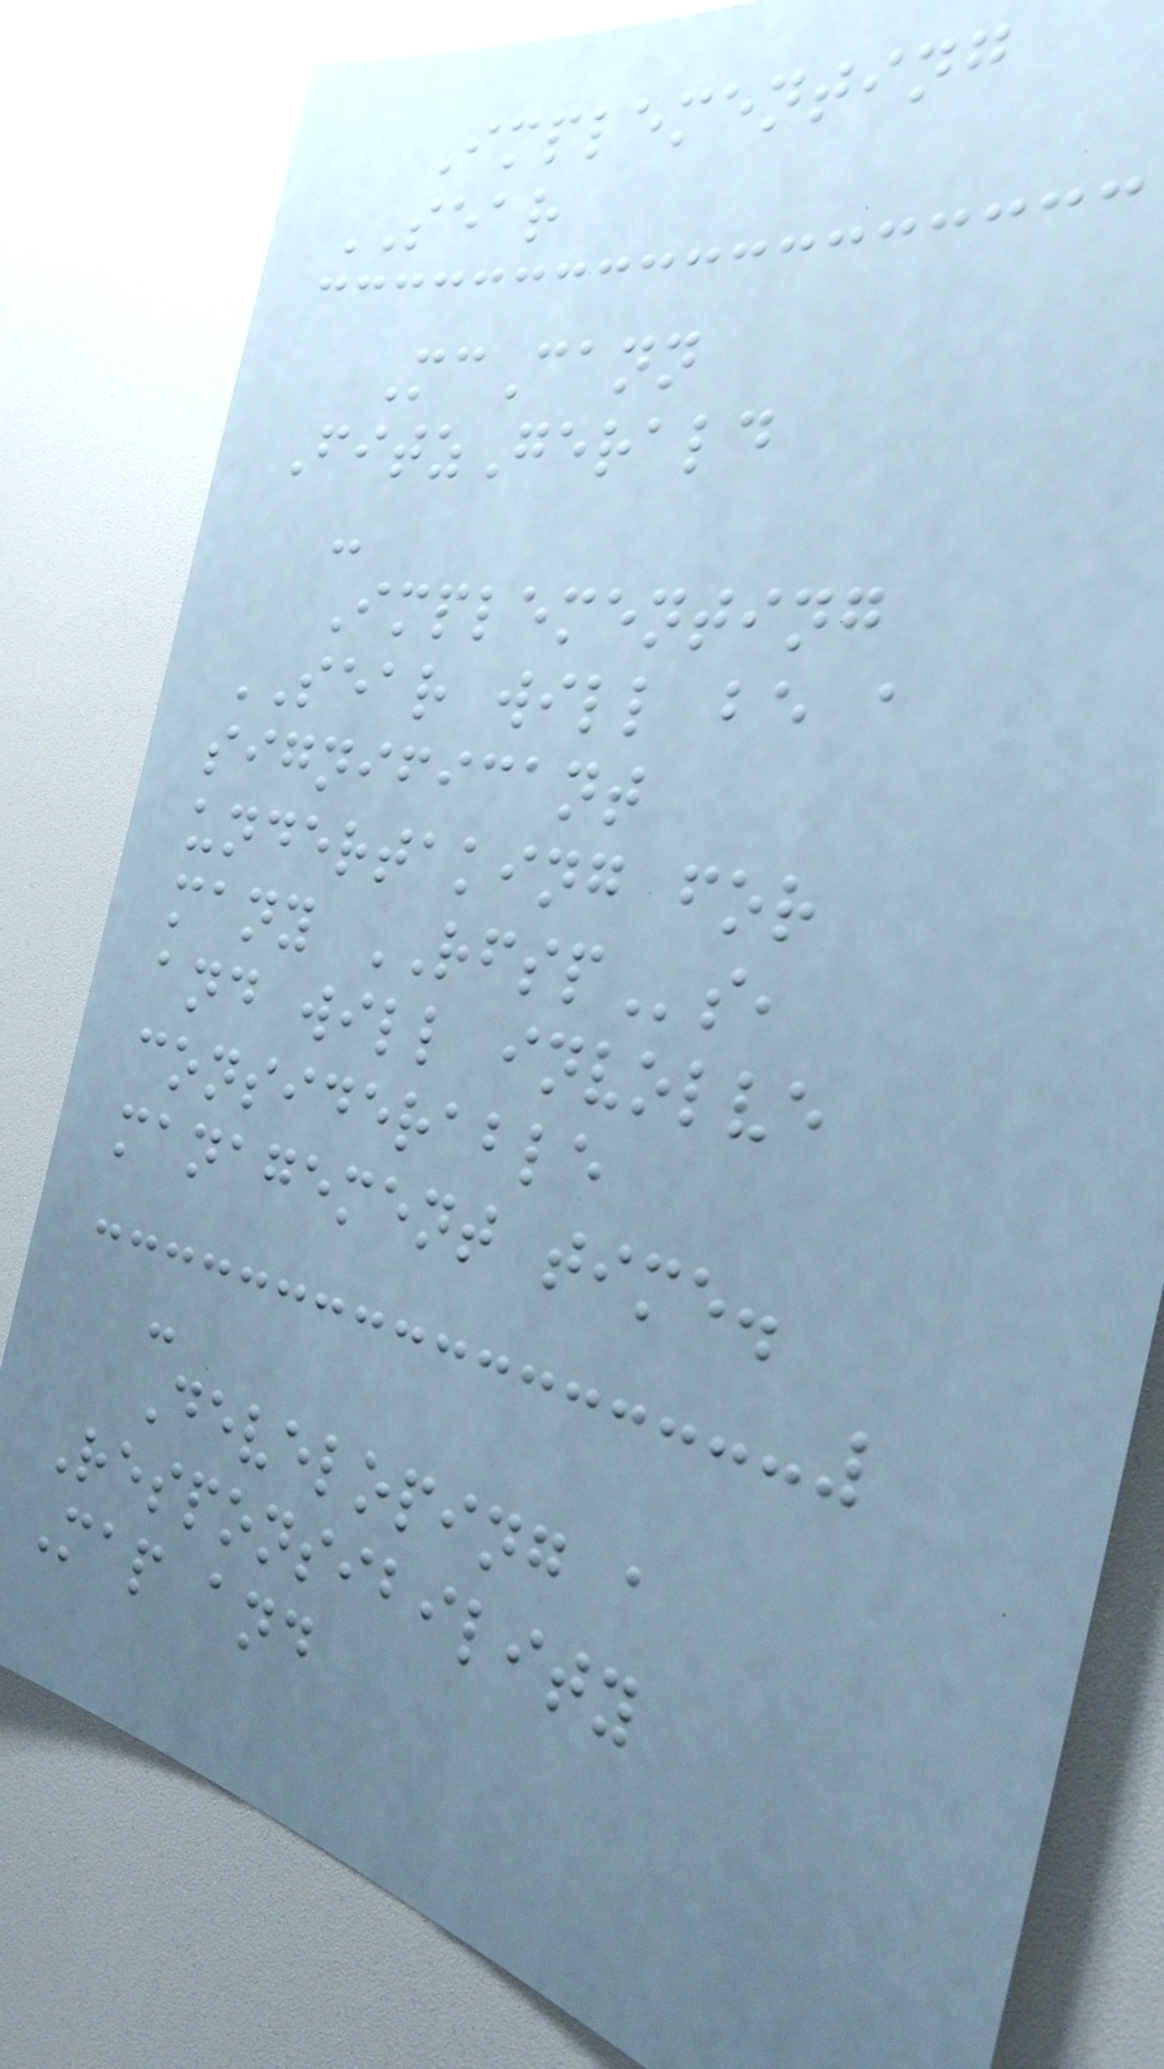Implementing
SEAR
McCann
FitzGerald
-
Implementing
SEAR will be a
significant
undertaking for
many RFSPs,
and will involve
considerable
management time.
-
Developing a
Responsibility
Map and
